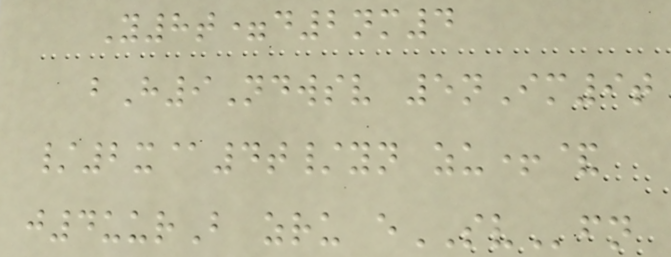Y8t=d2nm4
bH9Ndwsv 5nIm9t
/2x@4t/yn zu+&
j4uurB zru eSVfn
